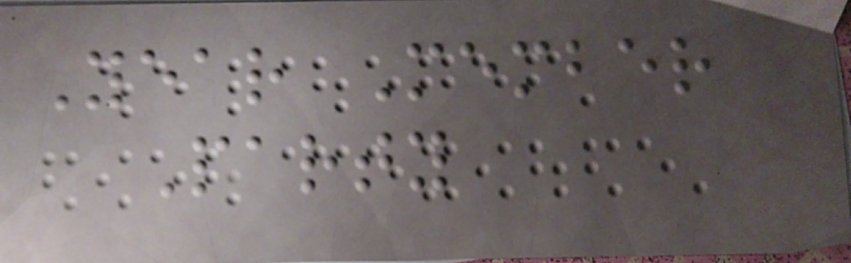Year Member
Party
